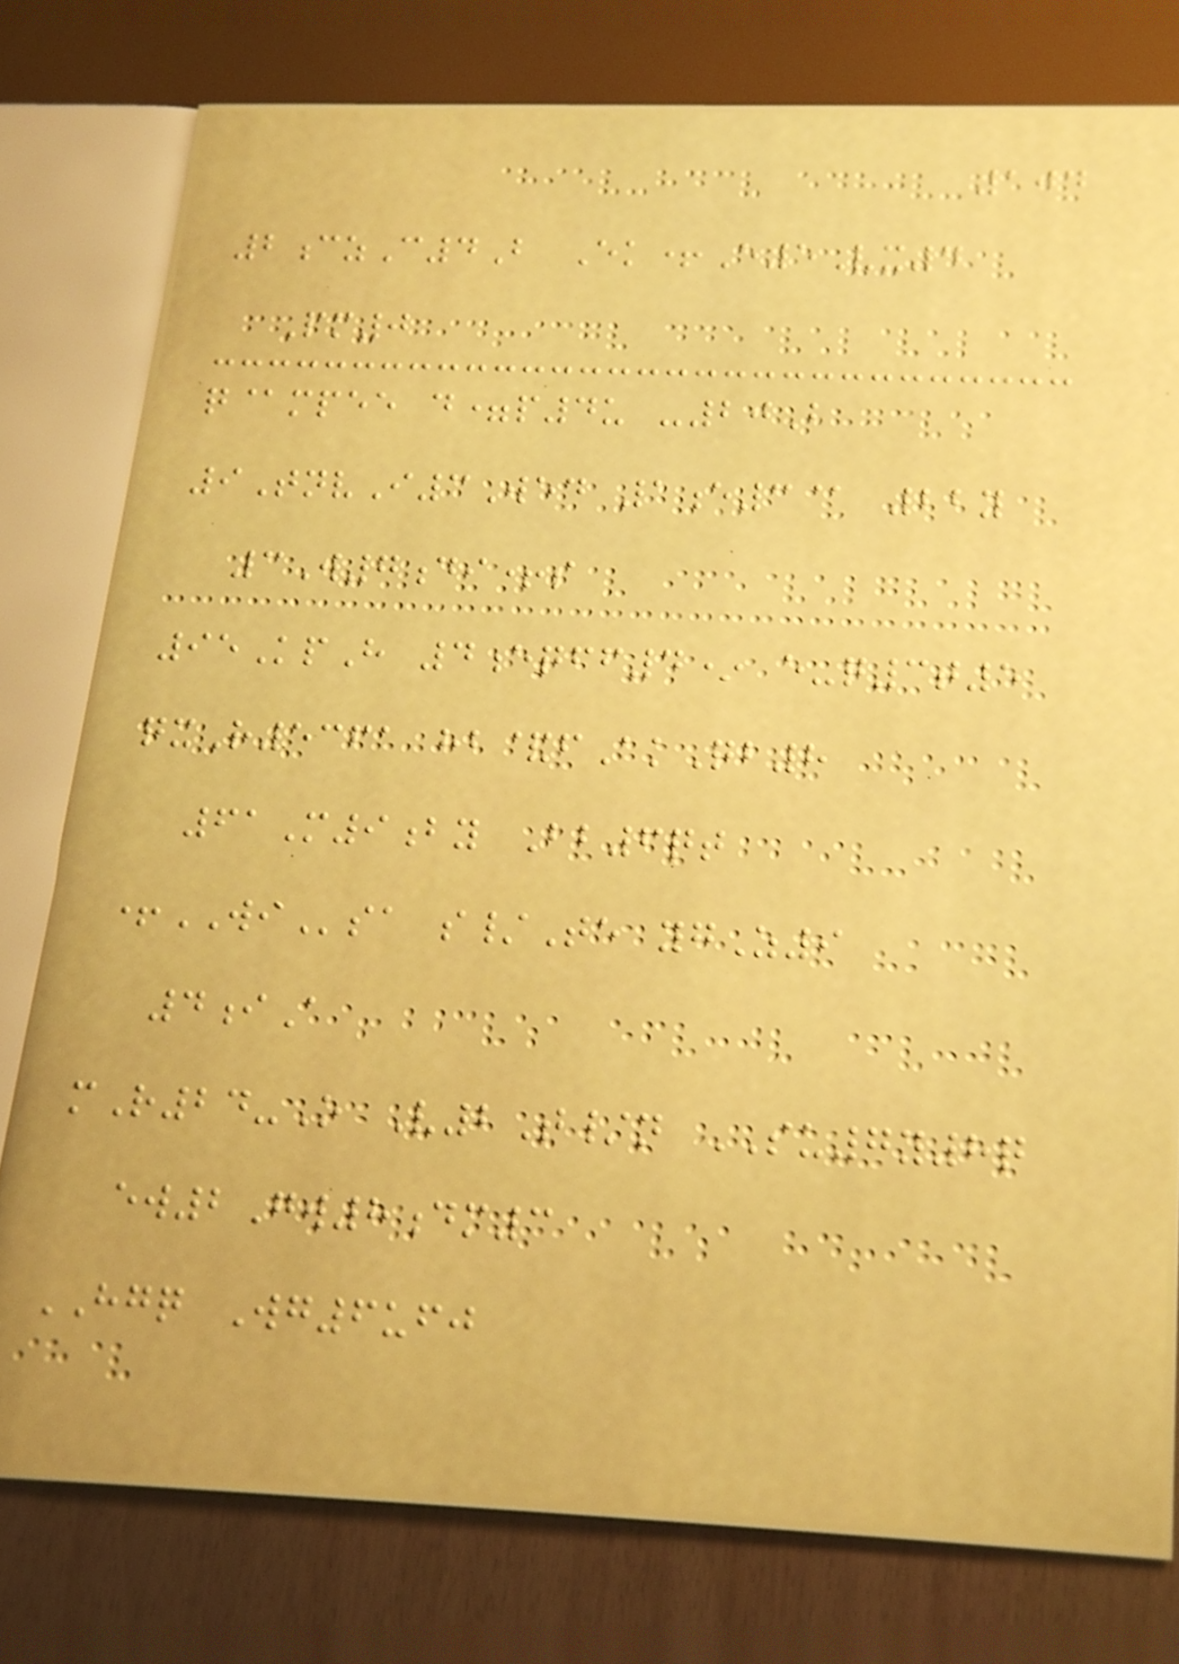104
2czC4B Ek+E5Vx4
Pm0
q@mpee d=p4u -20B
9TnvI3Wed 1e3@ 22y
3W7di+s
95KpH 4eqff4* e-q3t5
qxR5361 hb&fAkQb8
61M9by Bb6qt
+WIsa s/Te ygZ9
4iA
mR24-O V2T/n SU7y8q
ew2Gw8dm3
HGQ Wg6ufj
